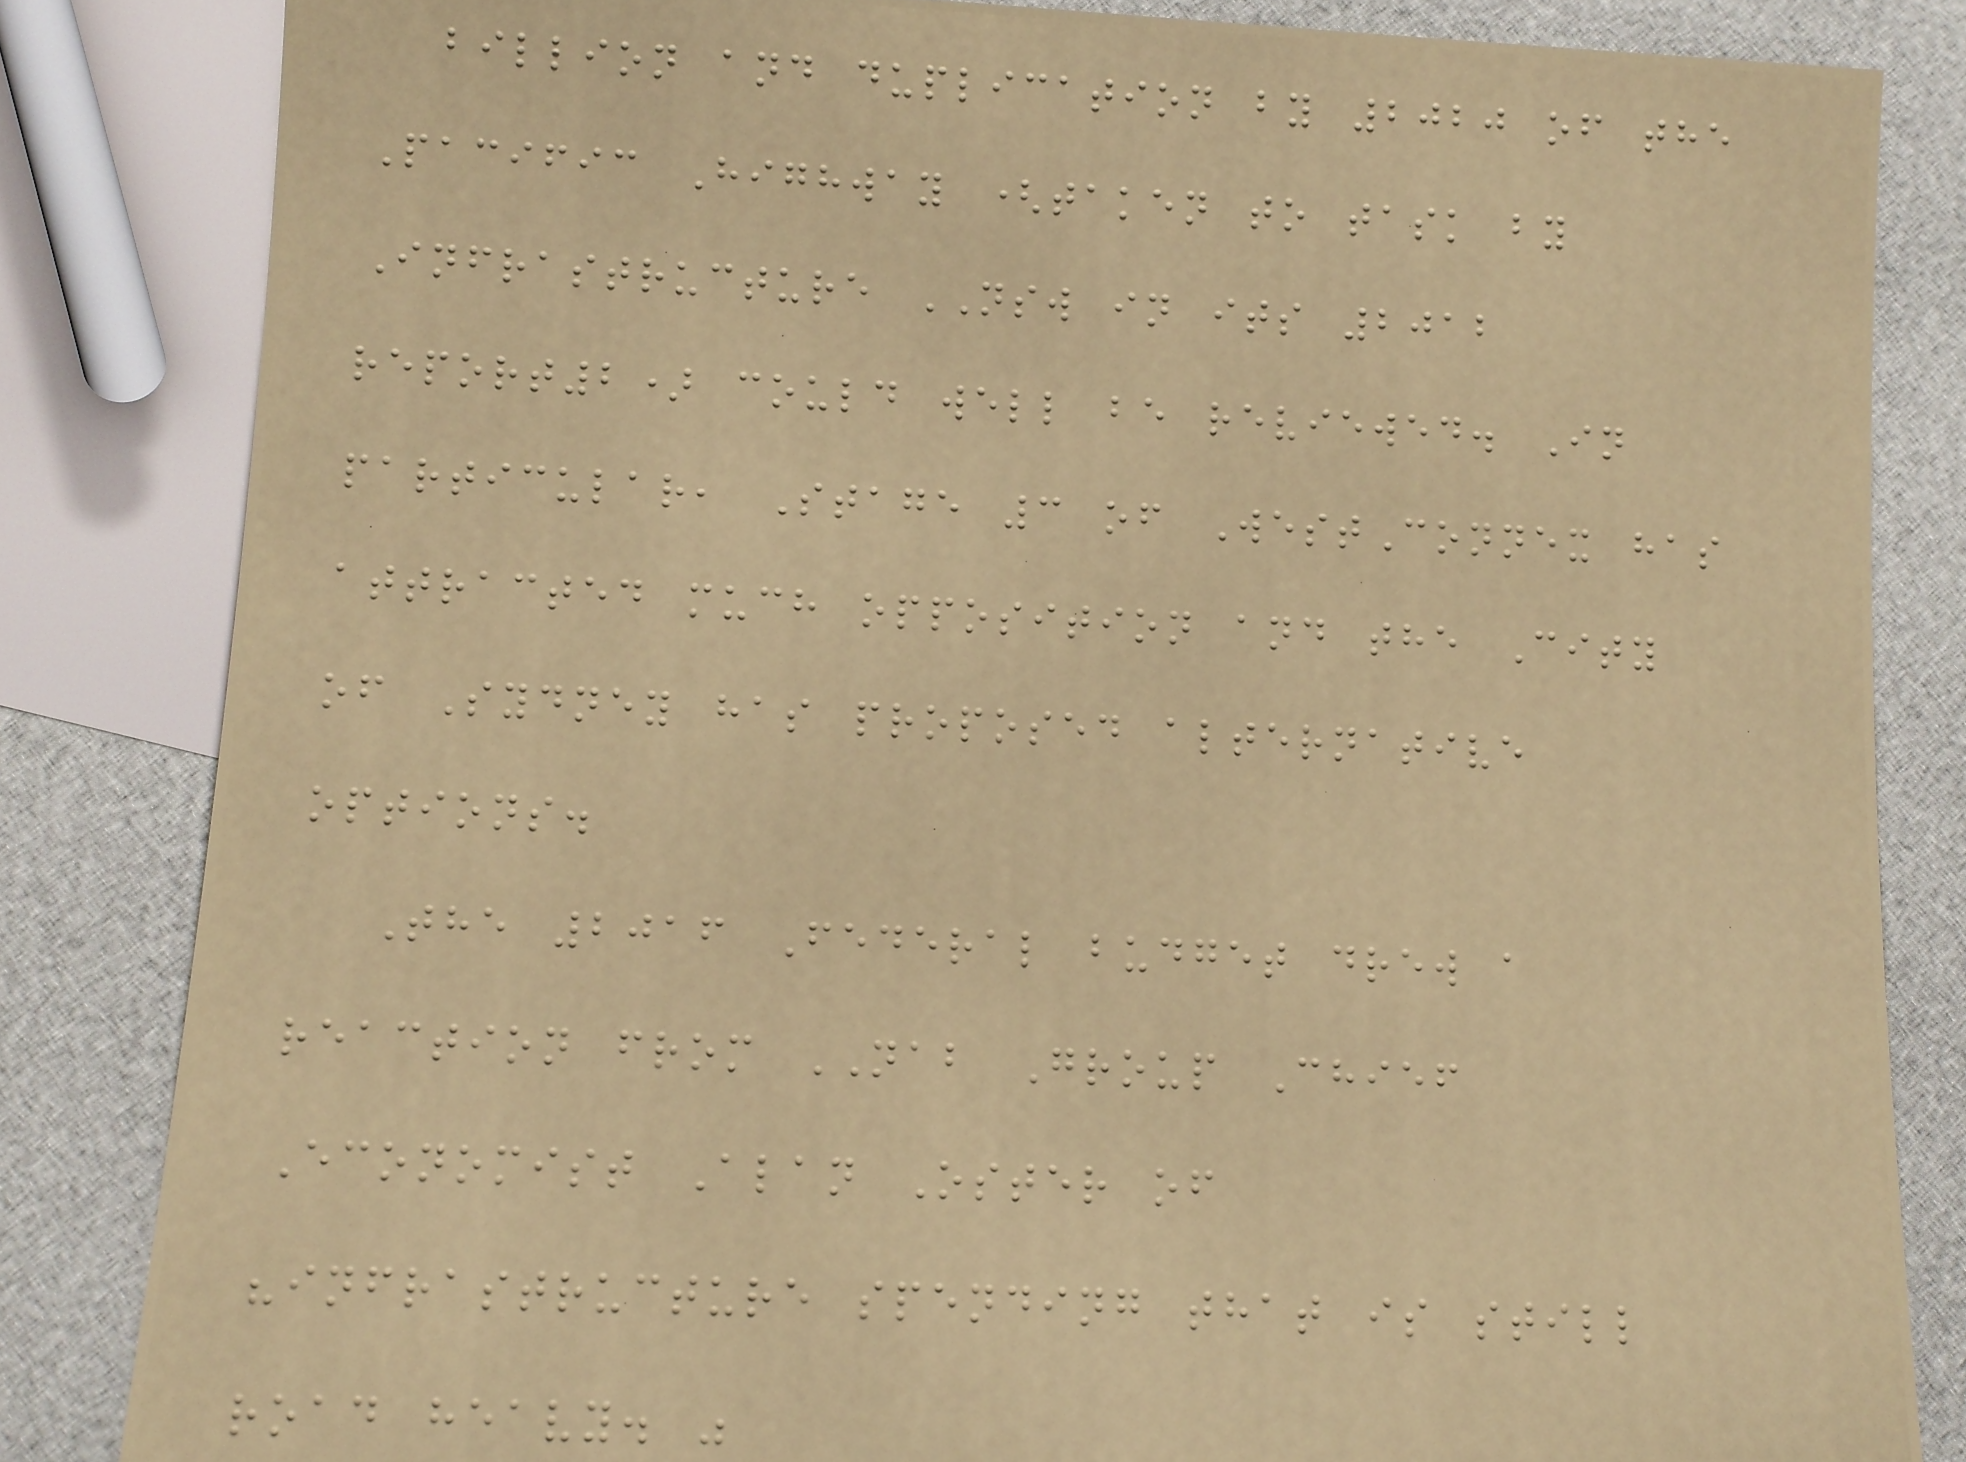billion and duplication by 2020 of the
Pacific Highway (taken to task by
Infrastructure NSW in its 2012
report2) could well be reviewed. In
particular, Stage 3 of WestConnex has
attracted much opposition and the City
of Sydney has proposed alternative
options.
The 2016 Federal budget drew a
reaction from NAB Group Chief
Economist Alan Oster of
"infrastructure spending that is still
road heavy. "
